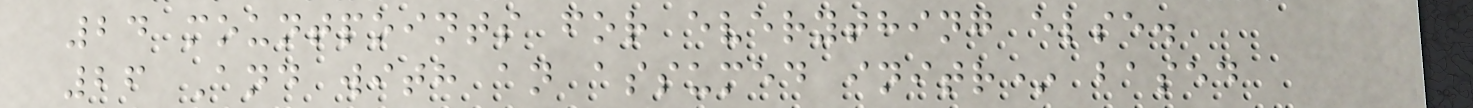24 mountpoints for everything else.
26 And with an assumed initr* based
